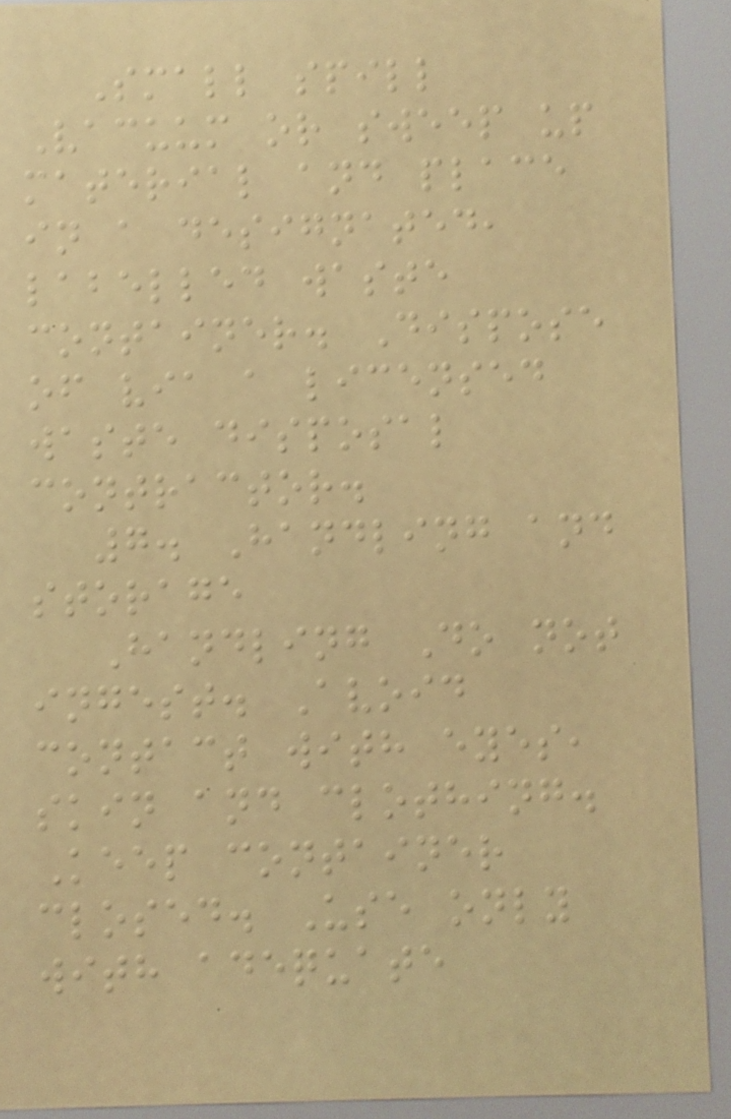Small spill
Vacuum or sweep up
material and place
in a designated,
labelled waste
container. Dispose
of via a licensed
waste disposal
contractor.
7. Handling and
storage
Handling Do not
ingest. Avoid
contact with eyes,
skin and clothing.
Keep container
closed. Use only
with adequate
